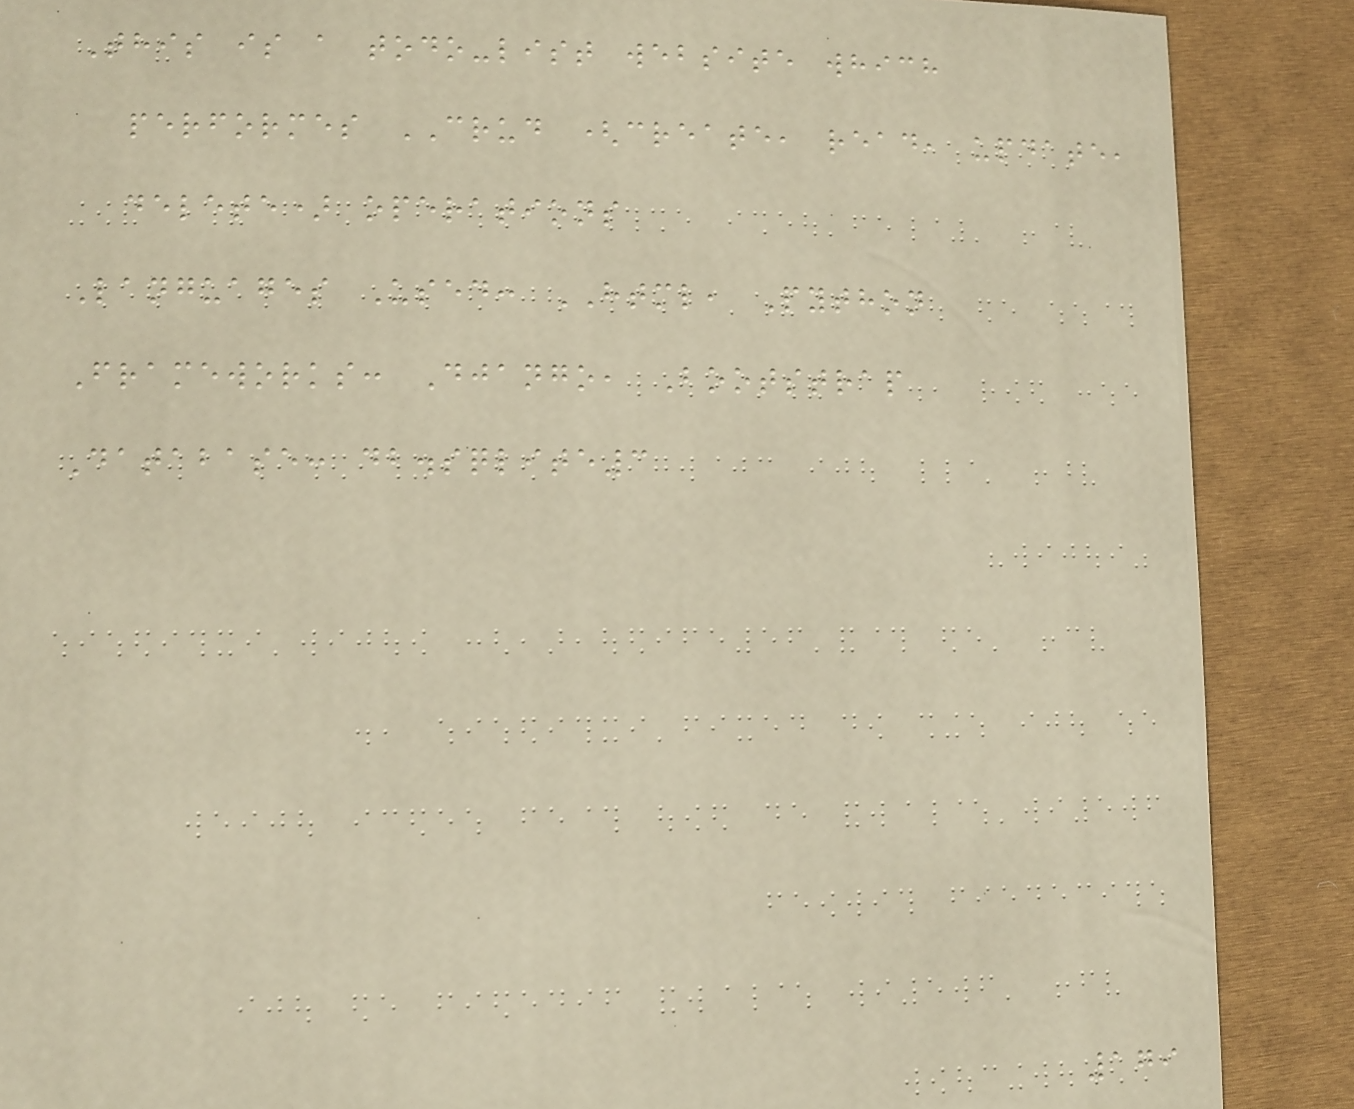This is a todo-list website which
performes CRUD (create, read, update,
delete) operations
Languages Used: HTML, Python
Frameworks: Django, Bootstrap
Database: db.sqlite3
179
